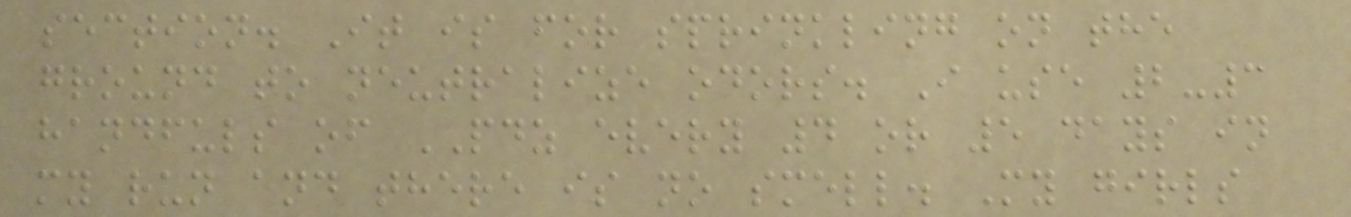section. It is for sprinkling on the
ground to neutralize odors. I use 2-3
handfuls of PDZ every 4 or 5 days in
my run and there is no smell. My girls
